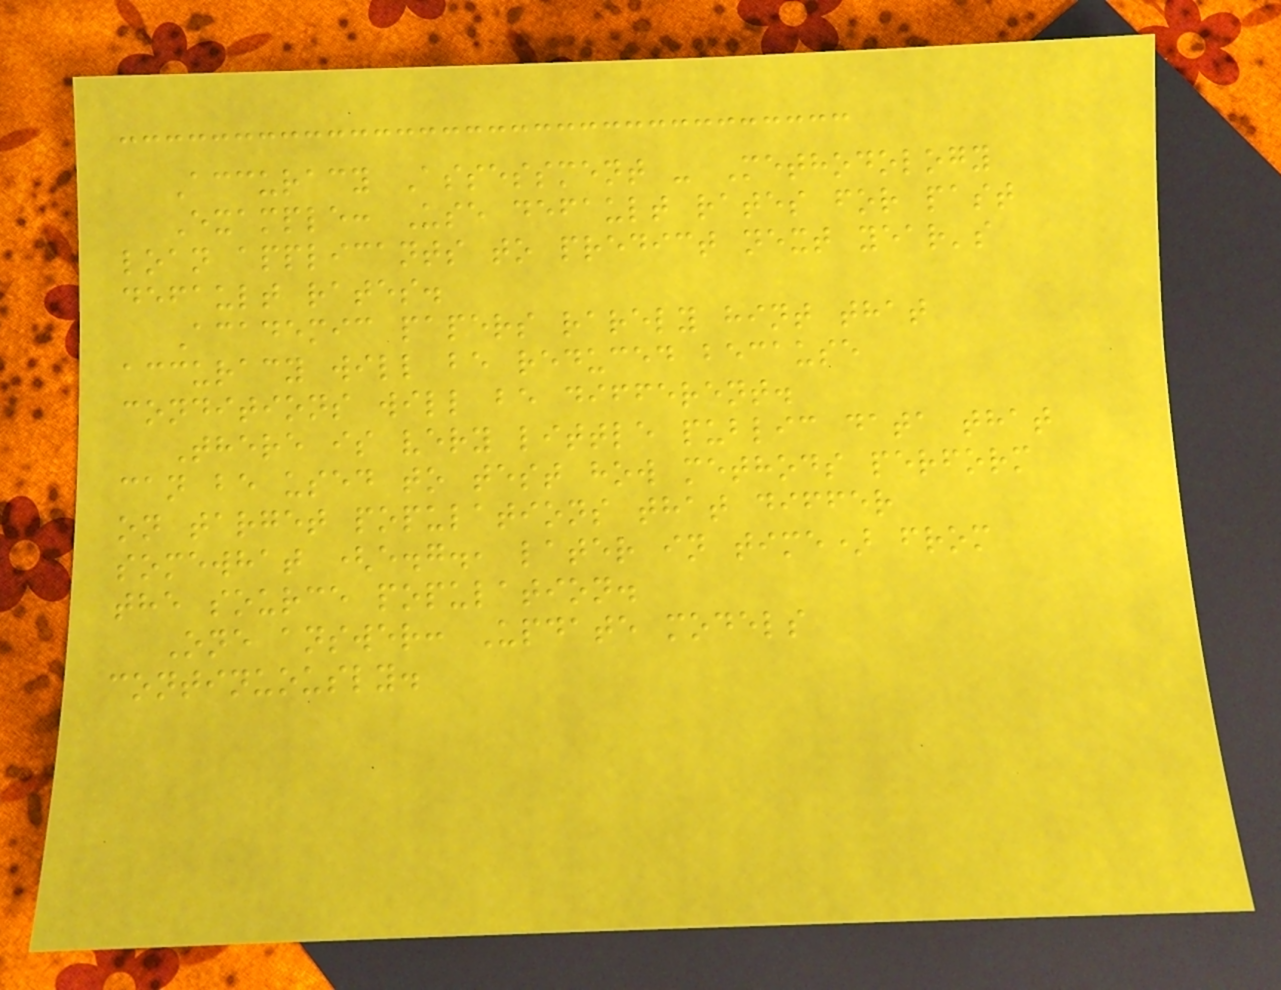Accuracy Assessment - Methodology
Example: Use default rates for past
loan applicants to predict next year's
default rates.
Academic papers rarely hint that
accuracy will be reduced because
conditions will be different.
There is very little public data that
can be used to test how methods perform
on target populations that differ
somewhat (e.g., later in time) from
the source population.
One answer: Update models
continuously.
